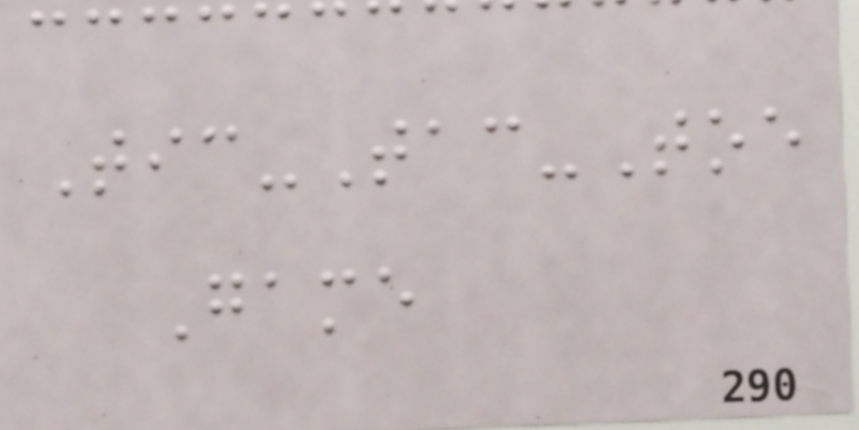Tic-Tac-Toe
Game
